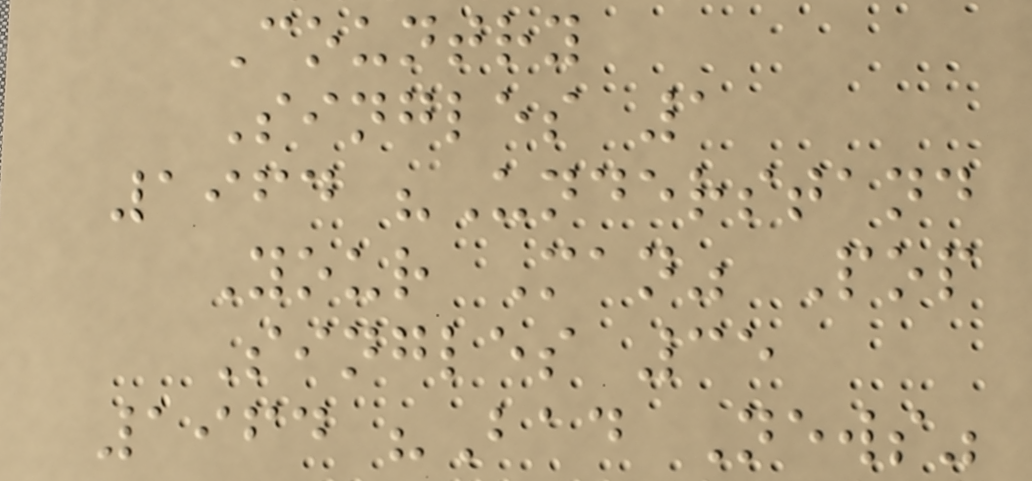Country
Singles 1
1964 "Understand
Your Man" Pop
Singles 35
1964 "Bad News"
